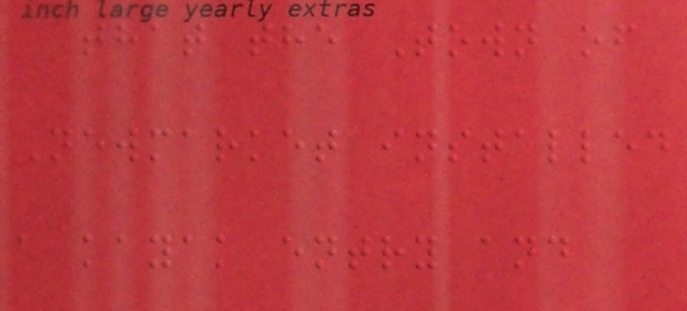that the Town of
Newmarket installed
a kayak entry and
